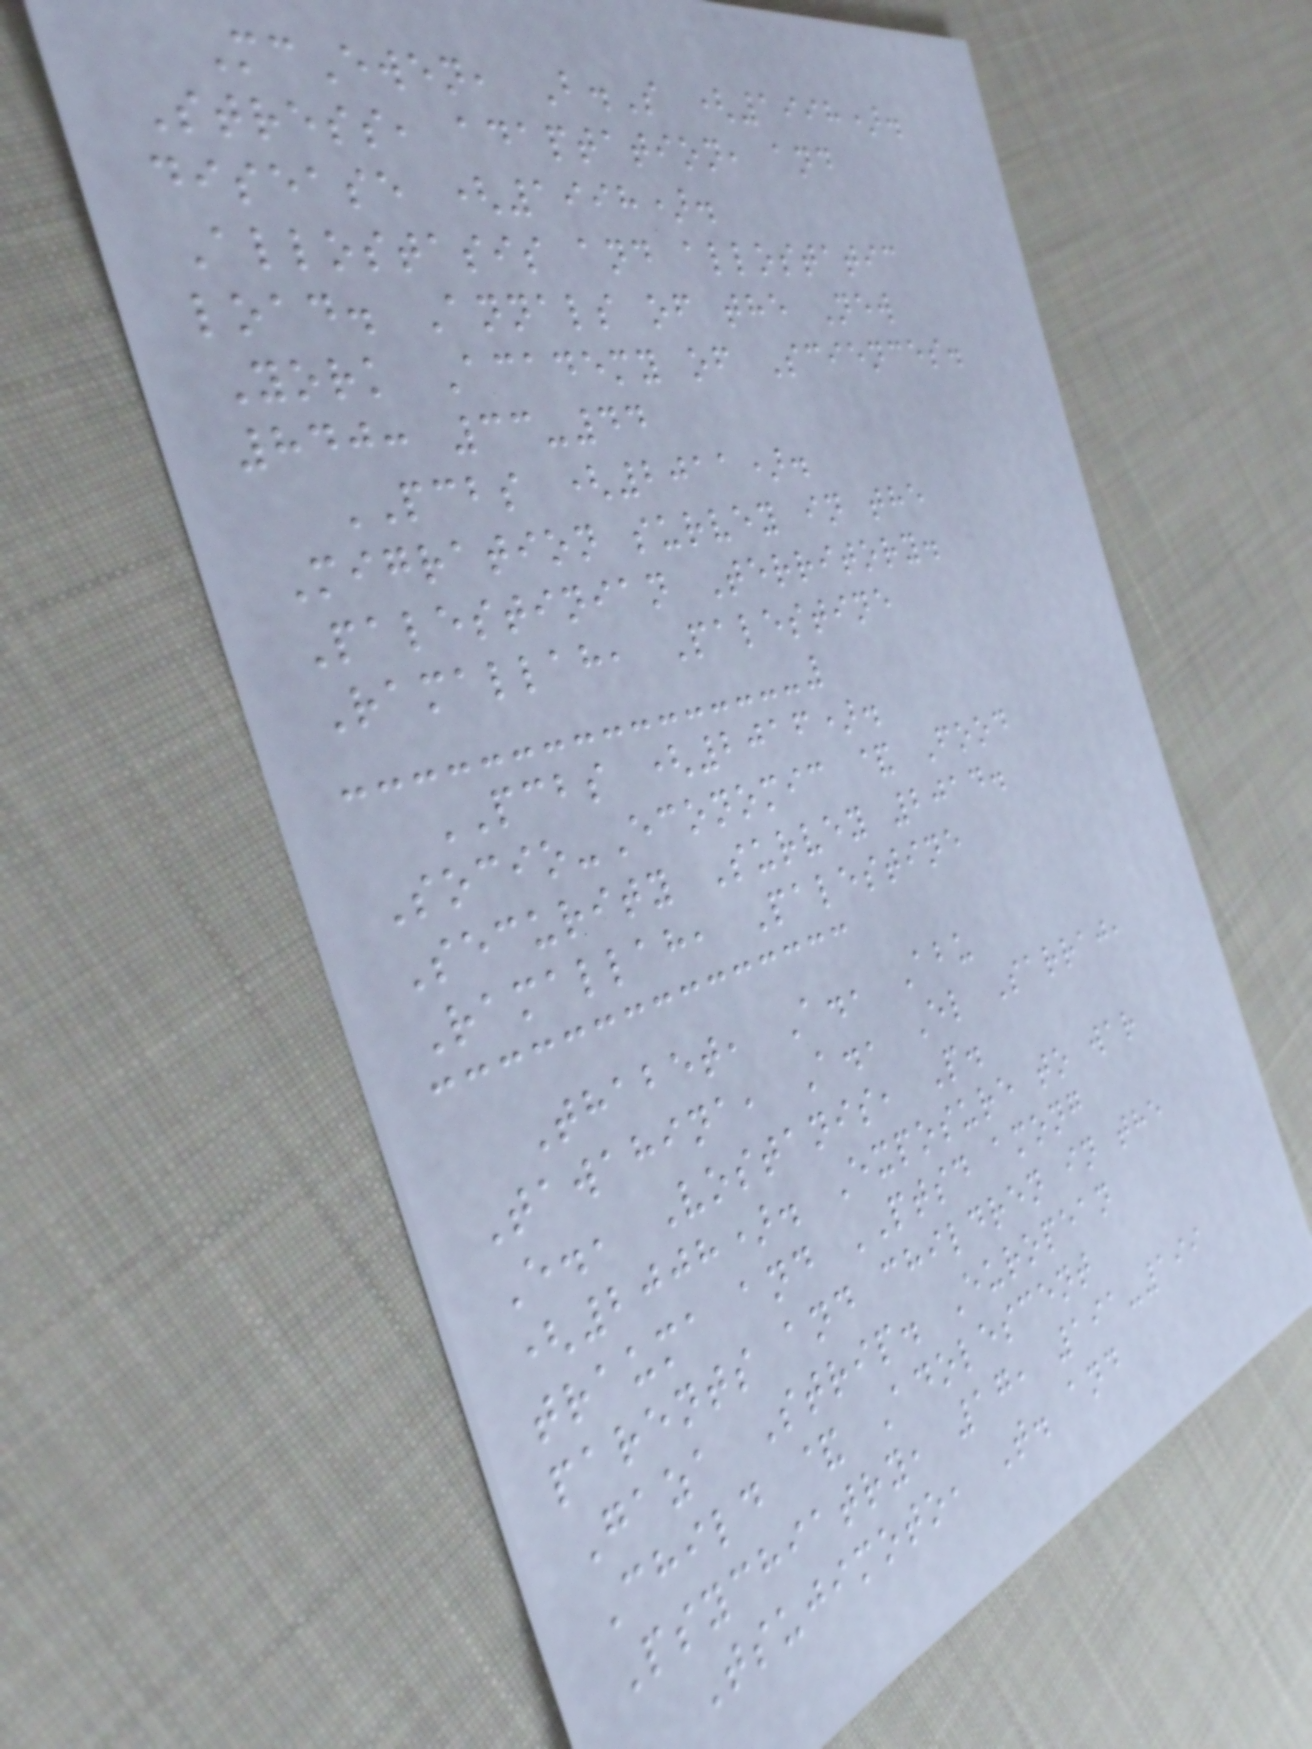McEwen, B.S (1998).
Stress, adaptation, and
disease (1998).
Allostasis and allostatic
load. Annals of the New
York Academy of Sciences.
840: 33-44
PCBS (2011).
Migration survey in the
Palestinian Territory.
Ramallah, Palestine
PCBS (2016).
Socio-Economic & Food
Security Survey 2014.
Ramallah, Palestine
Thabet, A., Abu
Tawahina, A., El Sarraj,
E., Vostanis, P.
(2008). Exposure to war
trauma and PTSD among
parents and children in the
Gaza Strip. European
Child & Adolescent
Psychiatry, 17, 191-199
Tsujimoto, T. and
